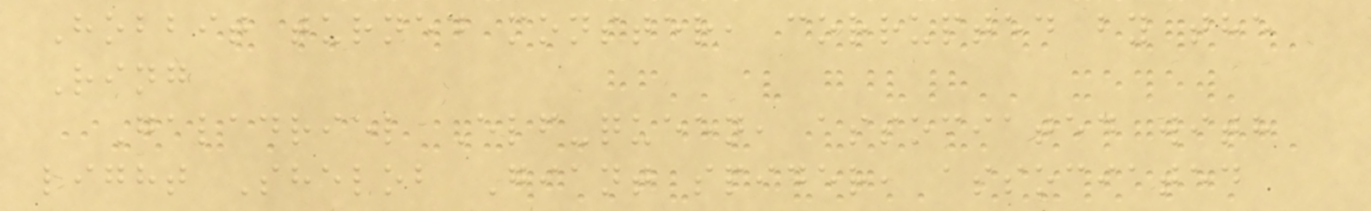Hobbit turned monster, corrupted by the
Ring
Galadriel Elf-queen, associated with
light Shelob Giant spider, associated
